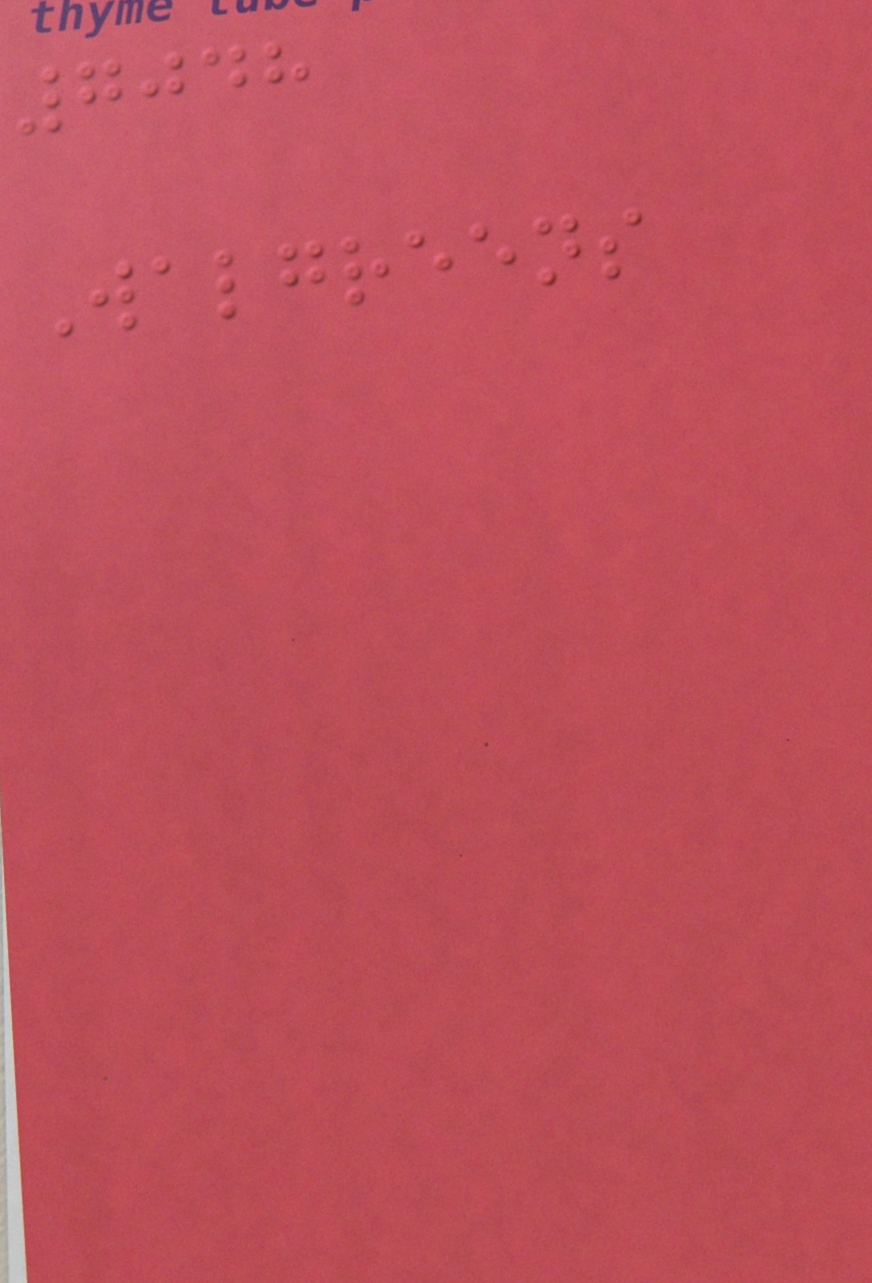7048
Walgreens
